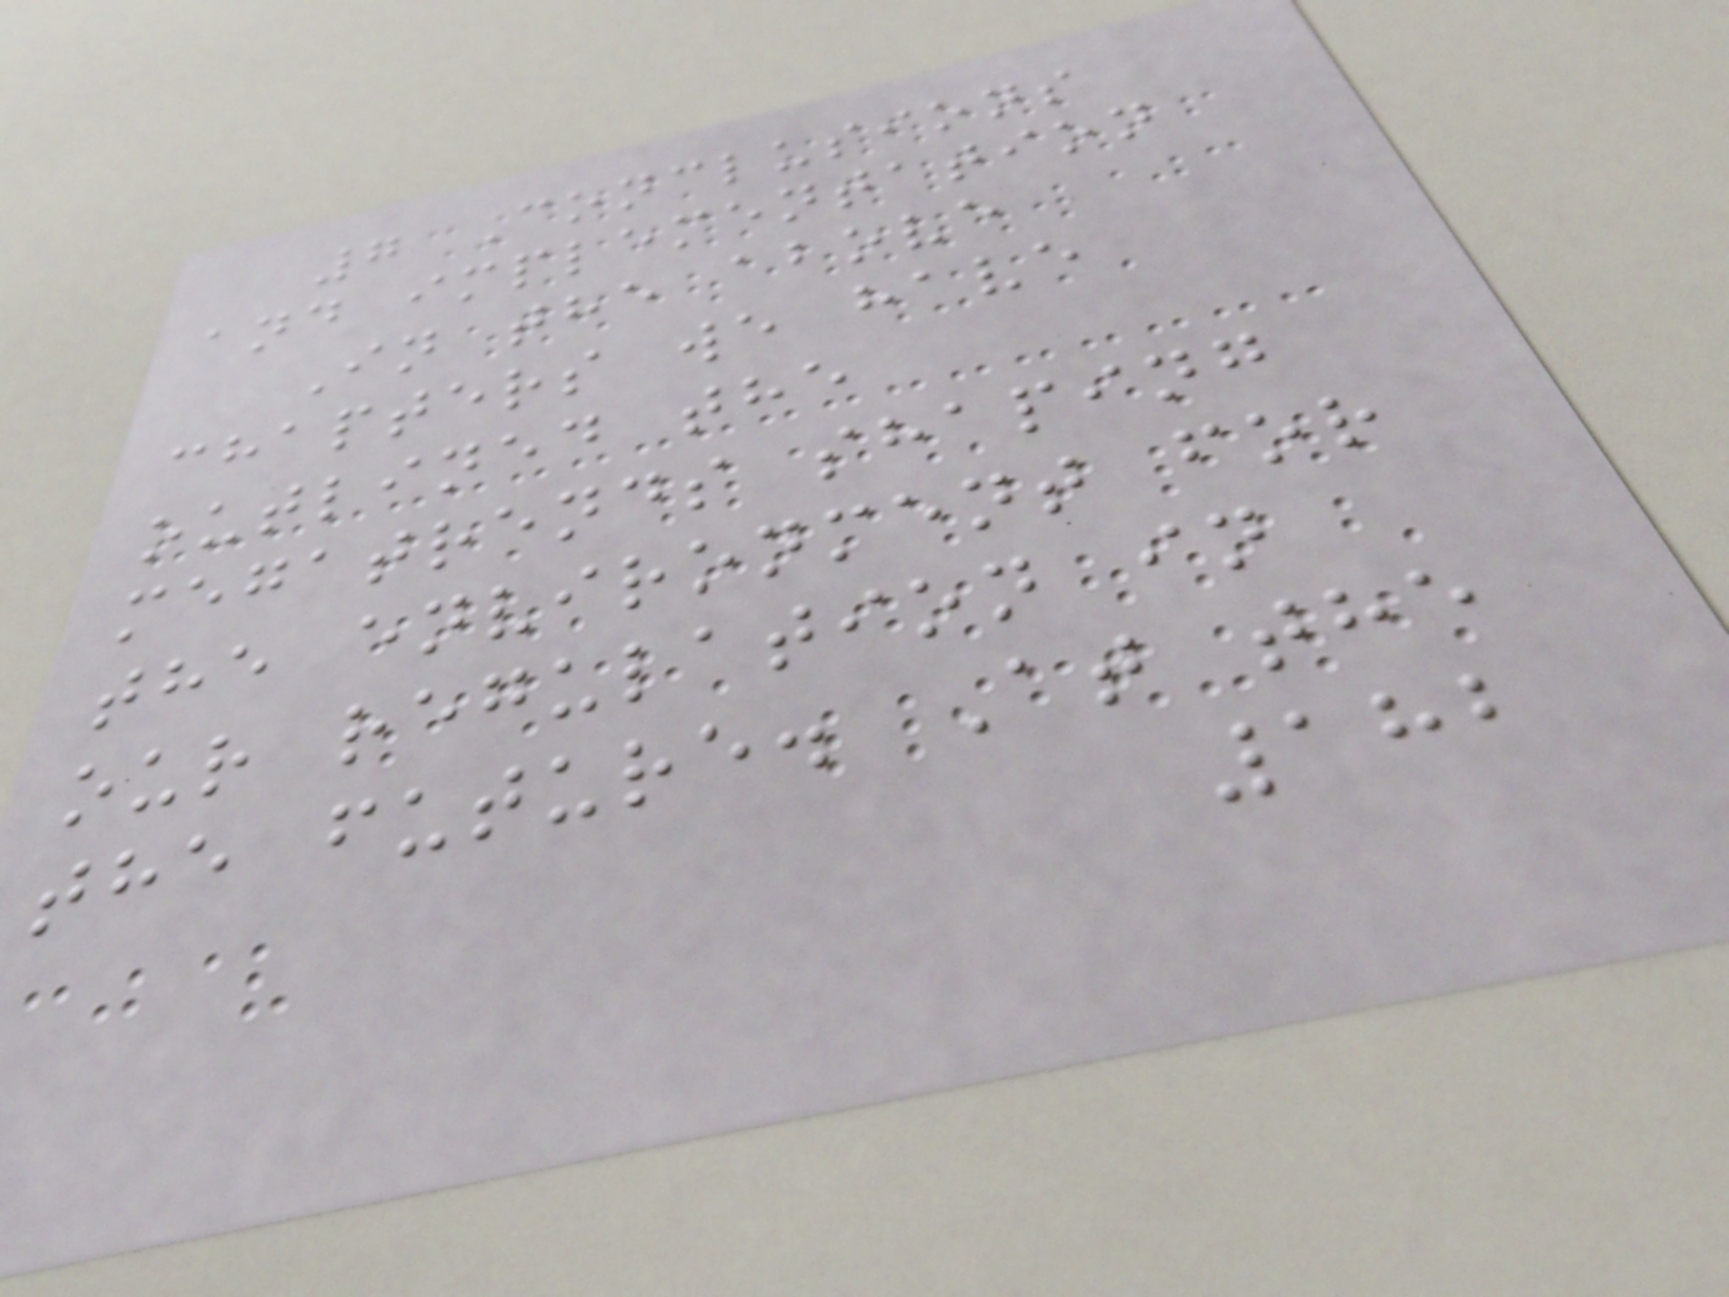7 Conclusions
and implementation
In the above
chapters we have
outlined the
megatrends shaping
the environment for
our regulation in
the future. At the
182
